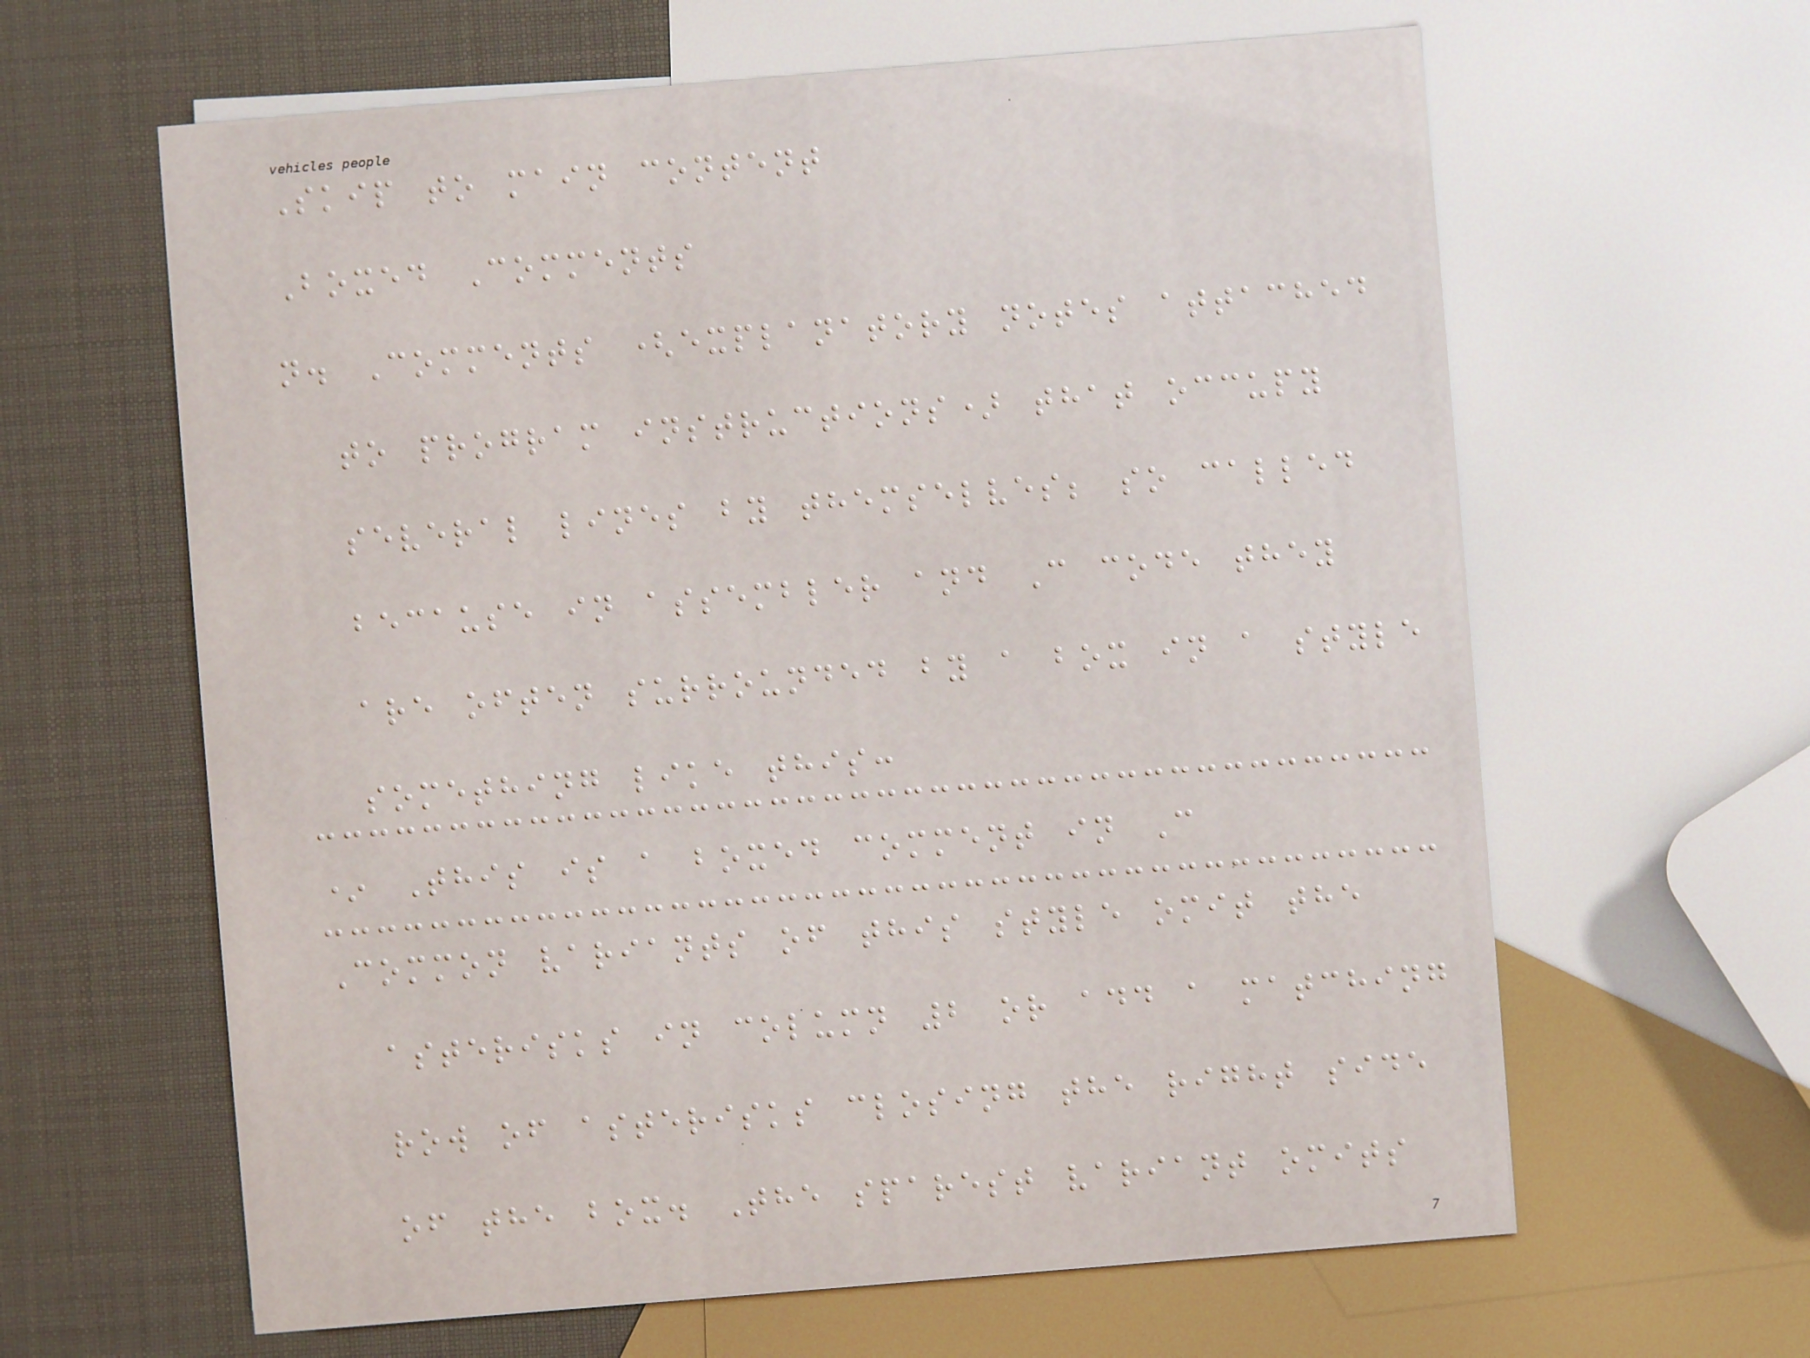Skip to main content
Boxed Comments
n. Comments (explanatory notes attached
to program instructions) that occupy
several lines by themselves; so called
because in assembler and C code they
are often surrounded by a box in a style
something like this:
* This is a boxed comment in C
Common variants of this style omit the
asterisks in column 2 or add a matching
row of asterisks closing the right side
of the box. The sparest variant omits
